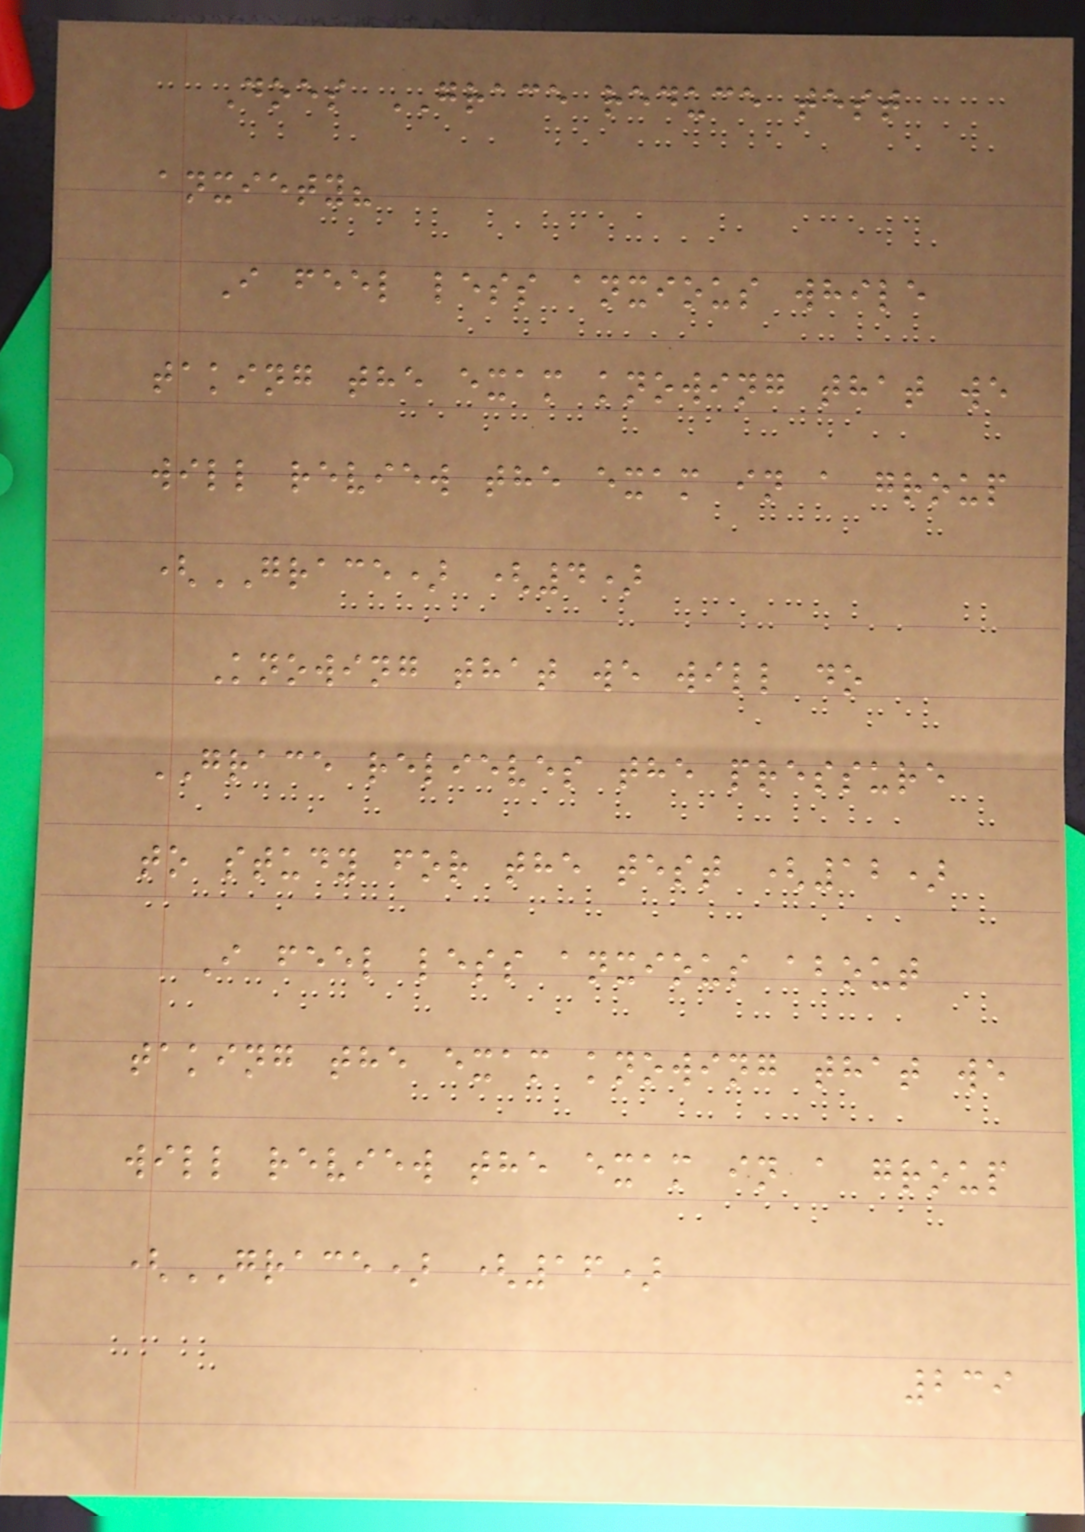Does GRACE reduce test
anxiety?
I feel less anxious while
taking the exam knowing that we
will review the exam in a group
(GRACE) (4)
Knowing that we will do
GRACE relieves the pressure
to study for the test (12)
I feel less anxious about
taking the exam knowing that we
will review the exam in a group
(GRACE) (16)
239
